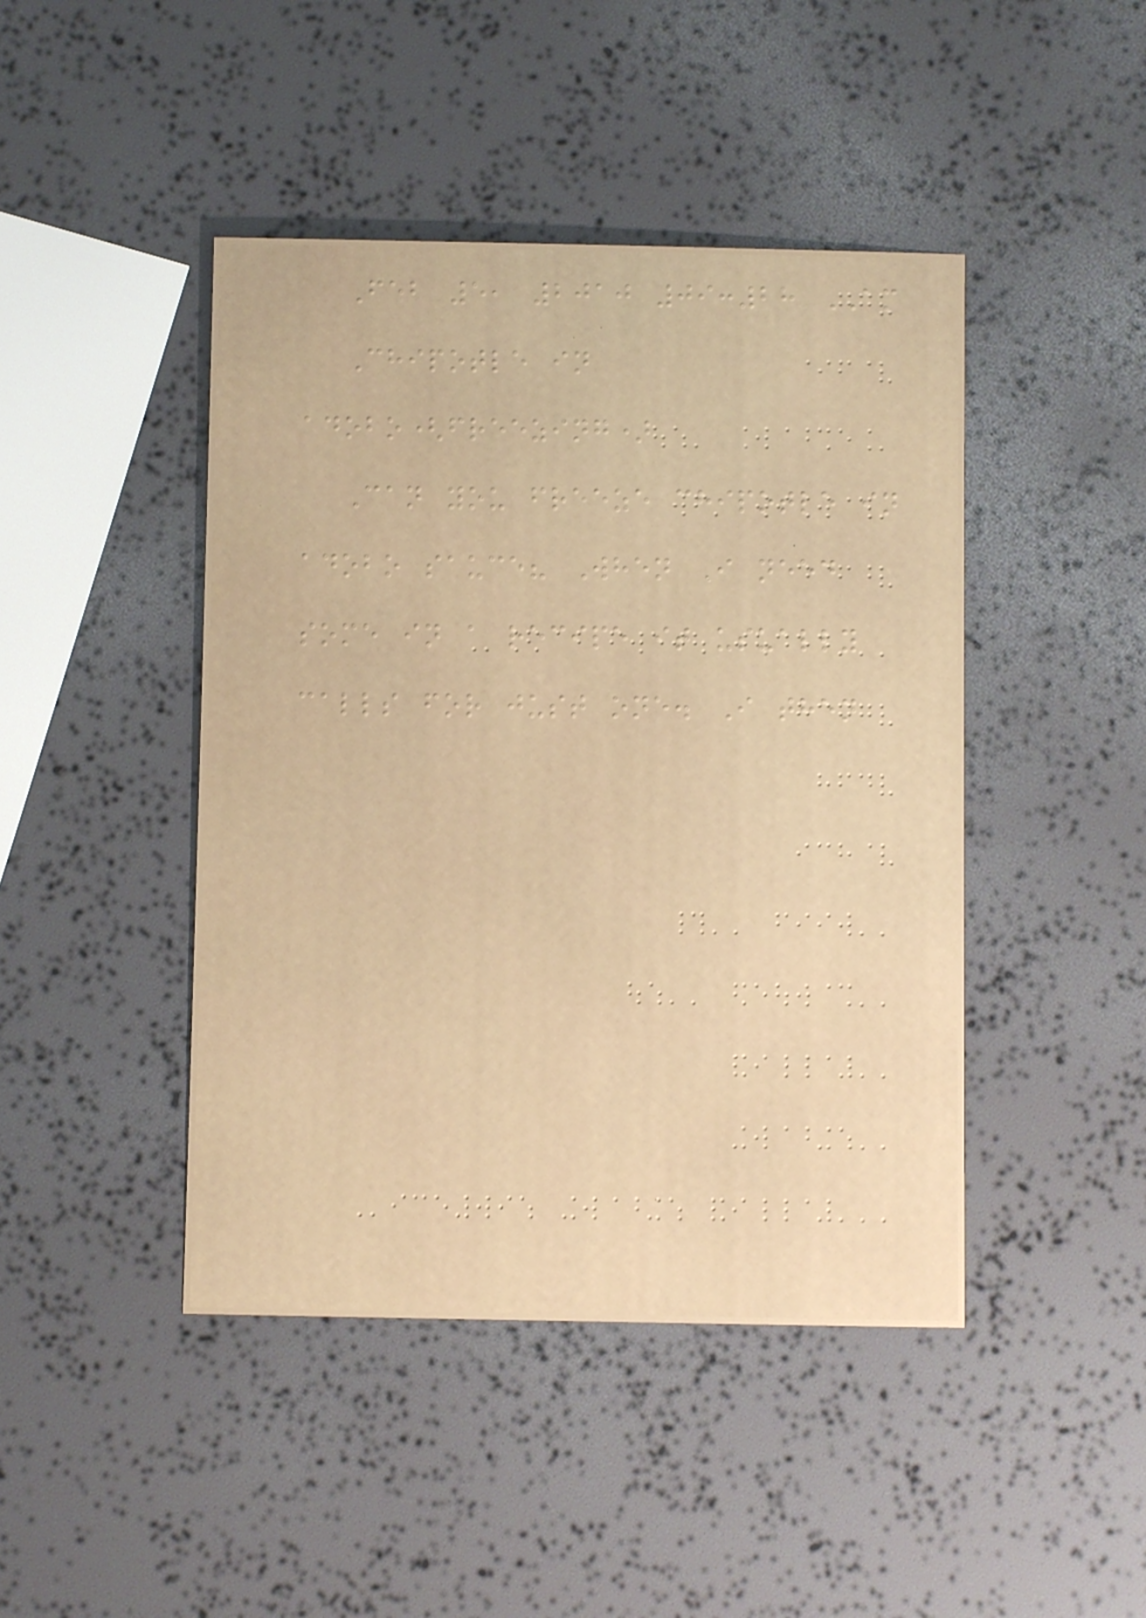Feb 5, 2010 09:28 AM
Chipotle in
adobo(freezing)
Can you freeze chipotle in
adobo sauce? When I need
some in a recipe it usually
calls for just one. I then
